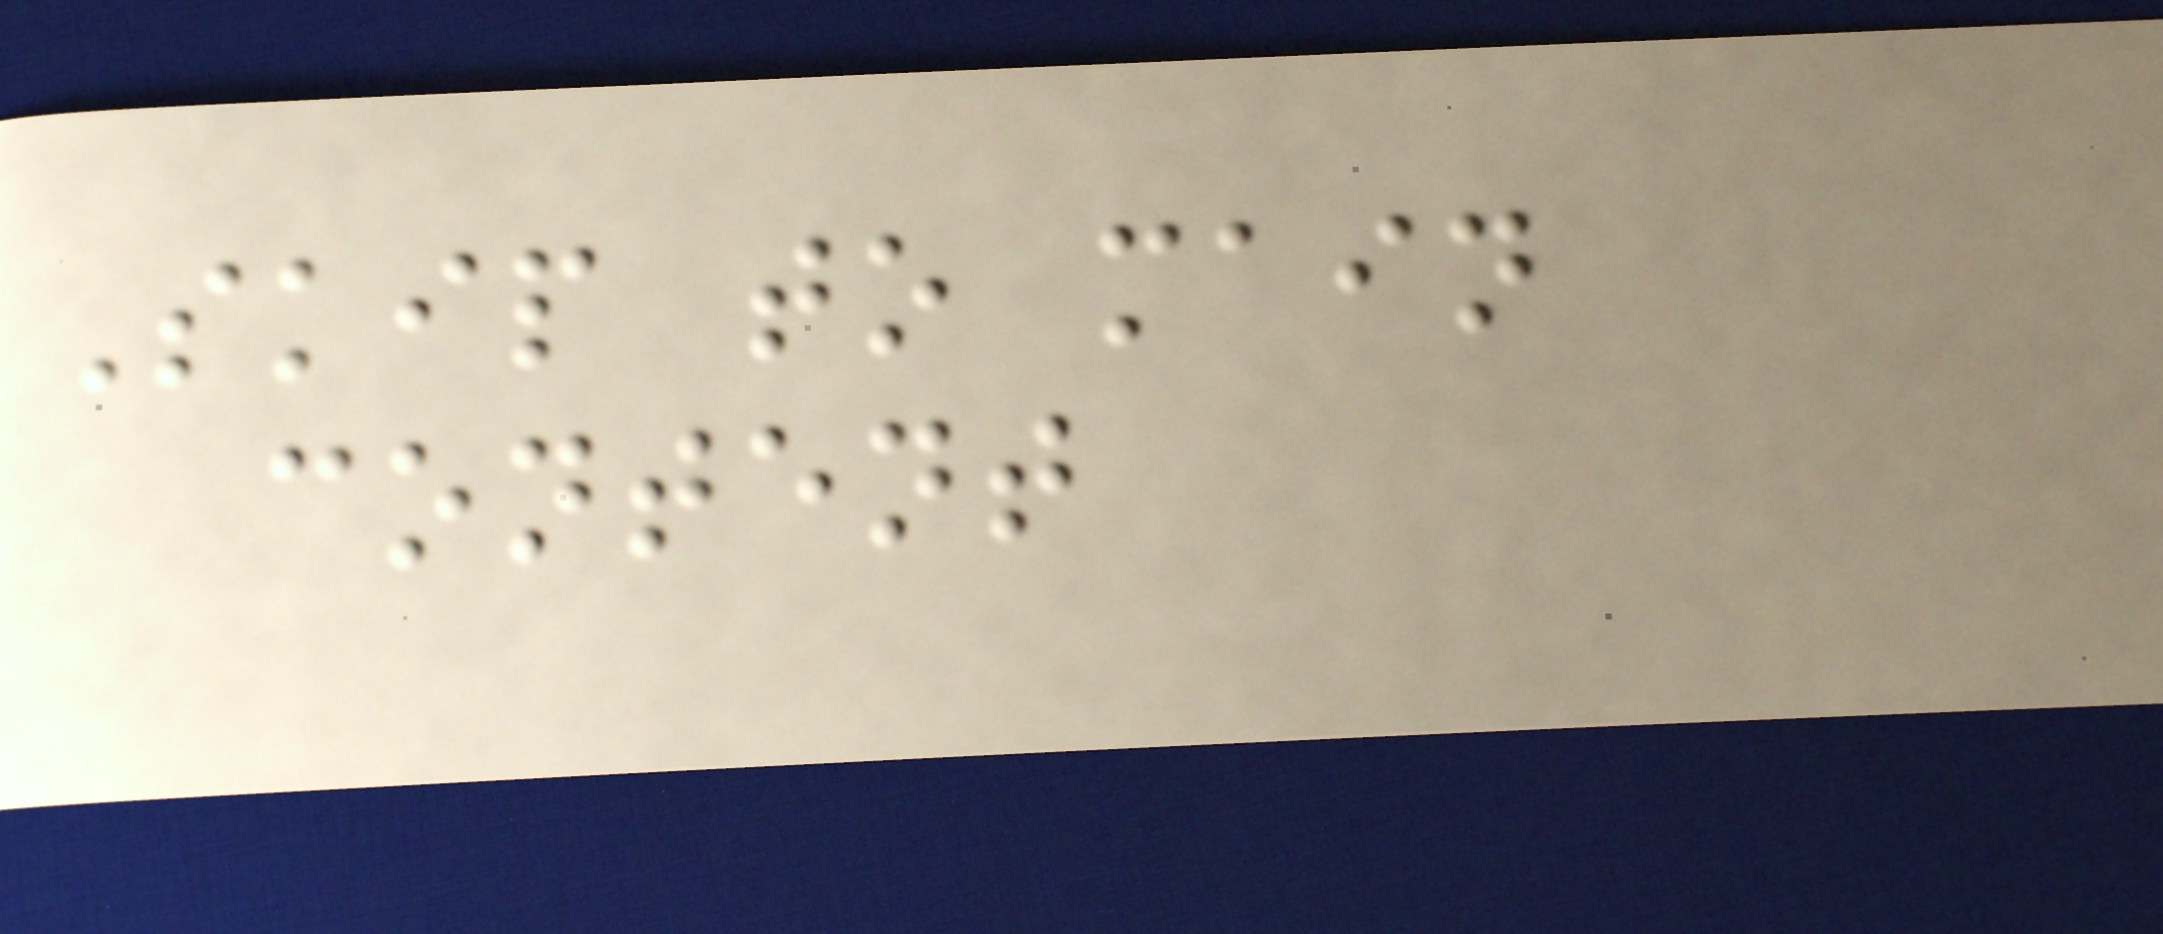Skip to main
content
